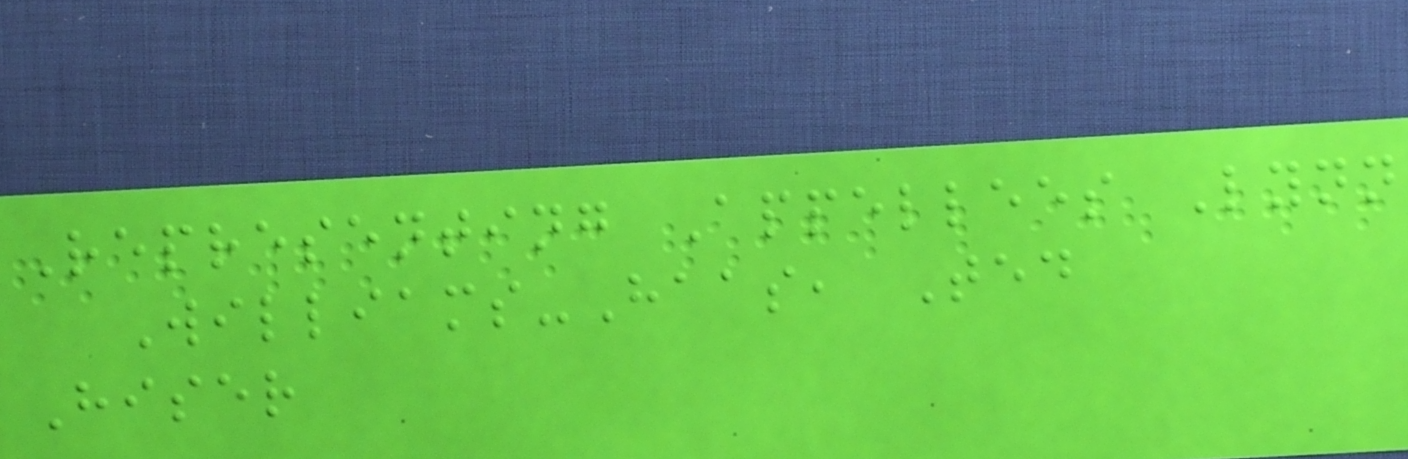Representing Appellees Lynn
Williams-Haas, Ted
Hiser
